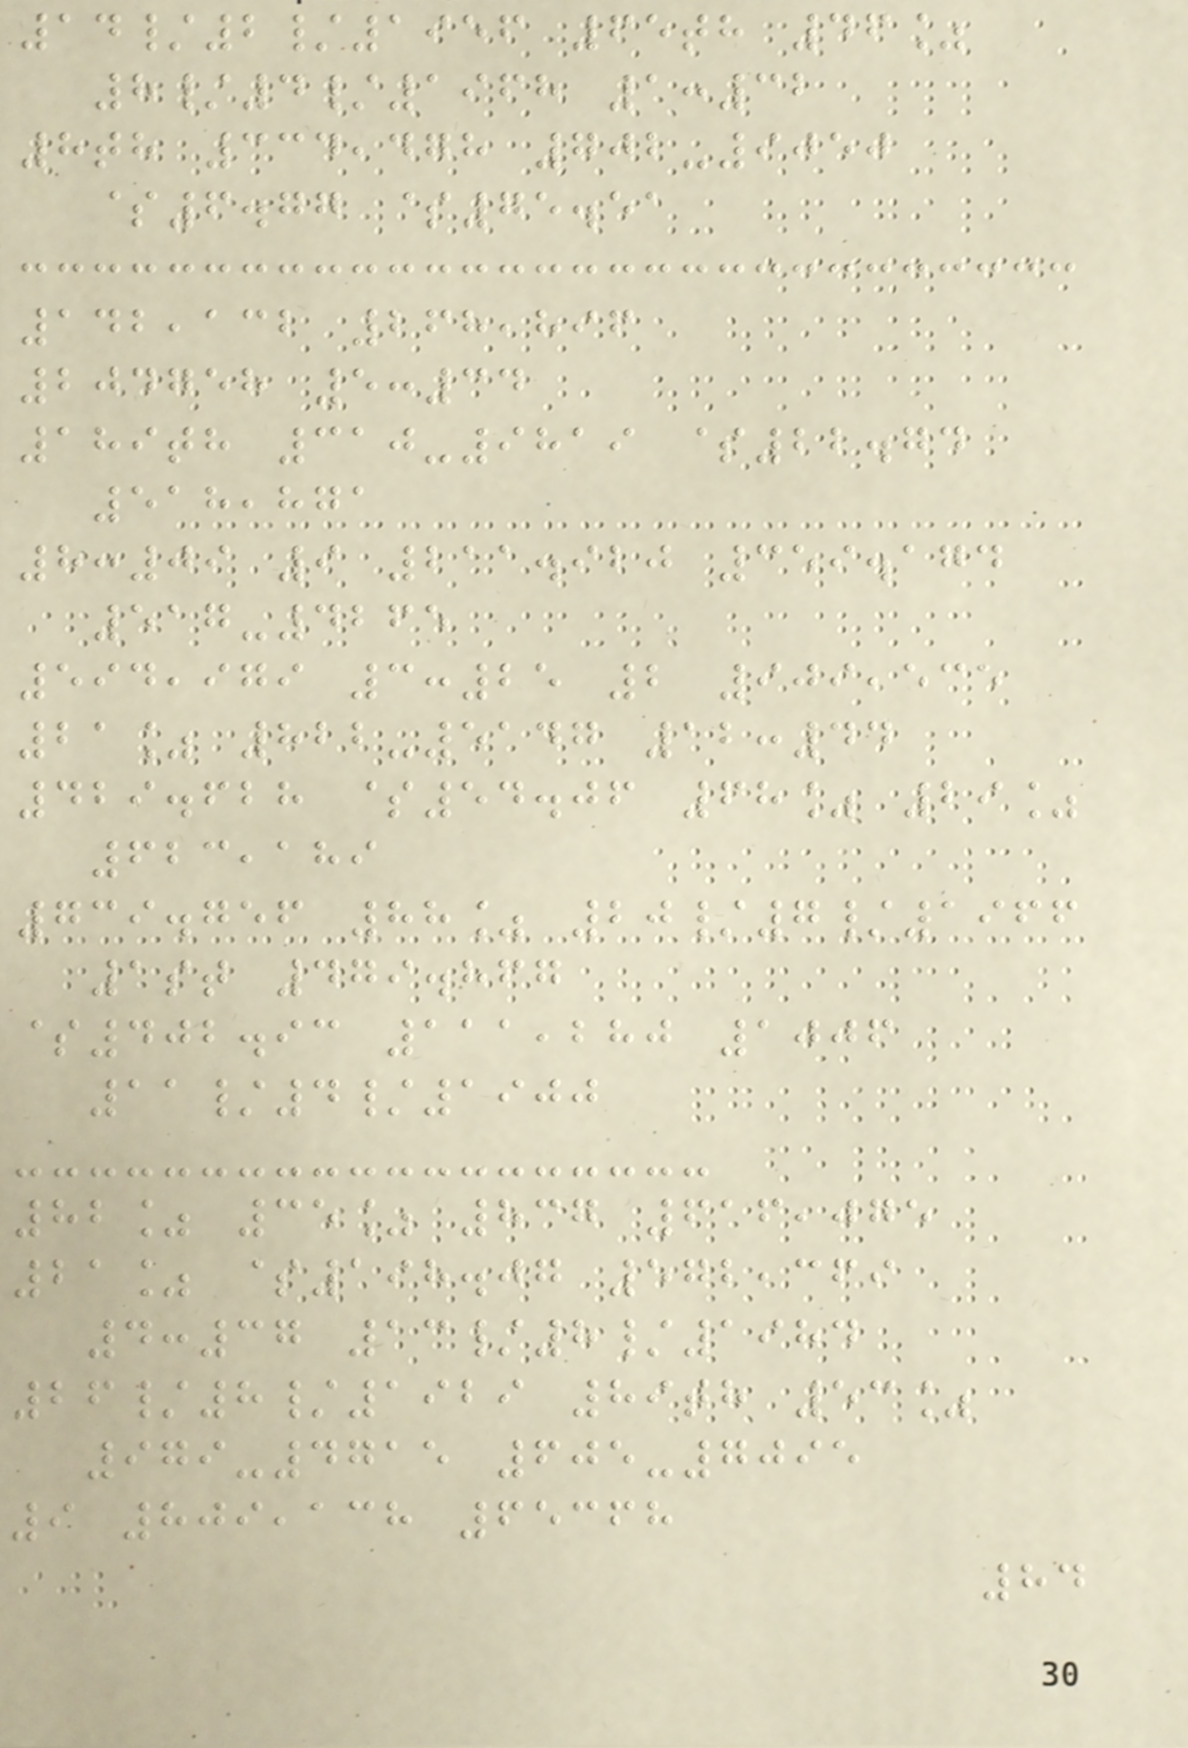14/2/1956 65th 46%
8/4/1968 1:32
8th 334,478 702-9050
$6.77 $75.51
142,132 268,896
204758 5:34
189th 310-9819 $22.74
518,871
8:09 9 211.920 359.174
517-4265
594,979 3:25 2 909,535
21% 822-5147 12:44
429.628 $54.06 68% 29%
623,189
739.756 88% 20/7/1966
1st 479.867
$402.93 111,280 1006
11/4/1900
82% 35% 837 616,075
21% $198.07 572,369
4:37 13/8/1984
26/8/1929 89th 53%
979-4715 605-7095
9 809,138 65368
84
